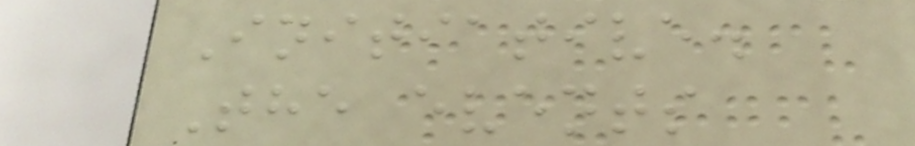Initiative.
The events
